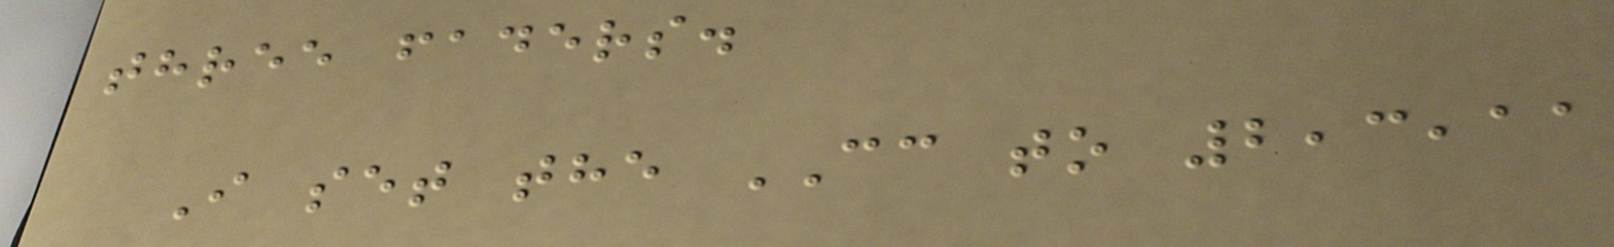three faders.
I set the CC to 2,3,11
